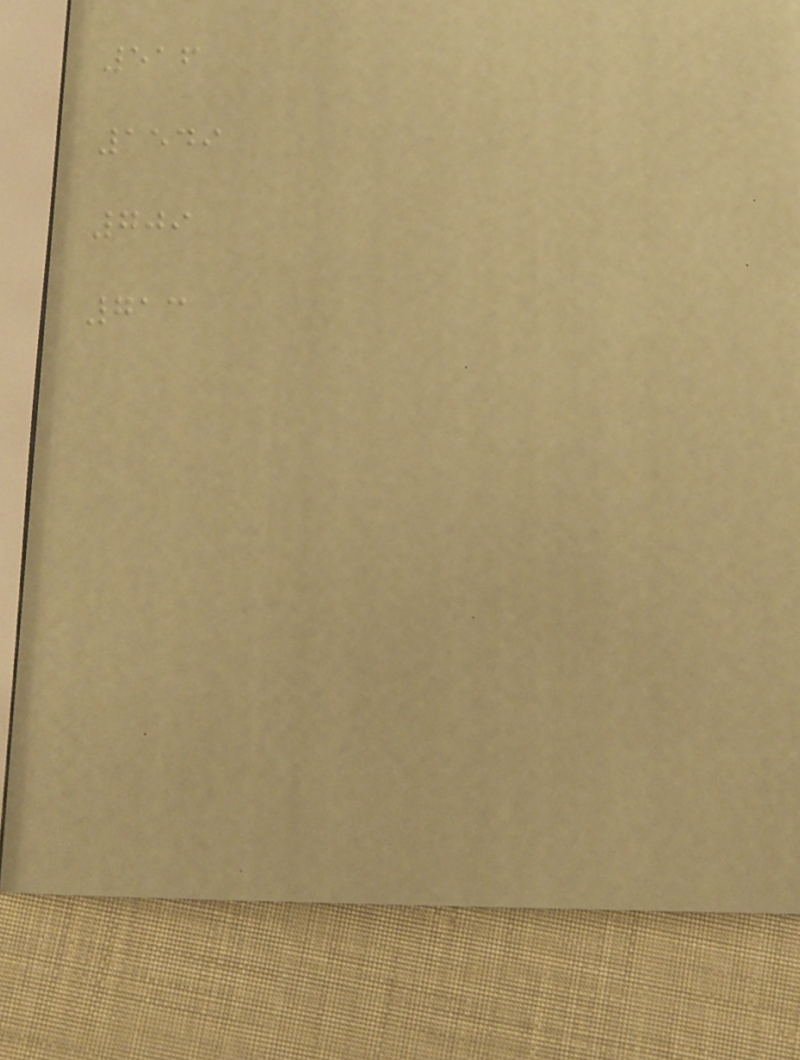516
1549
709
713
